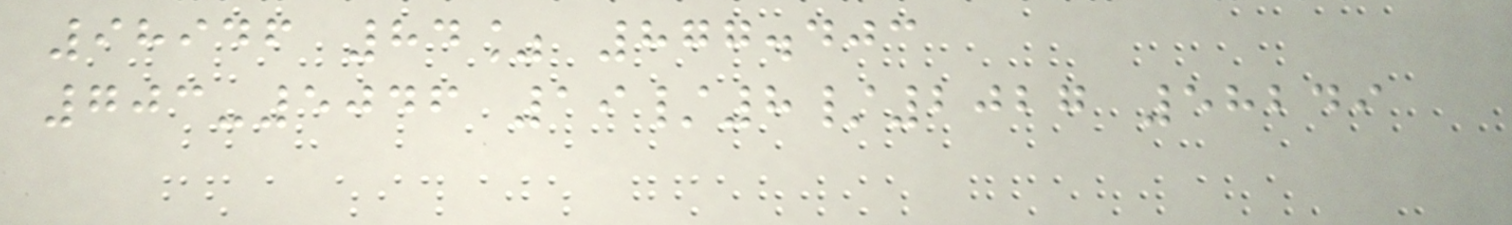98946 84% 877.403
703-5046 19/8/2027 58249
